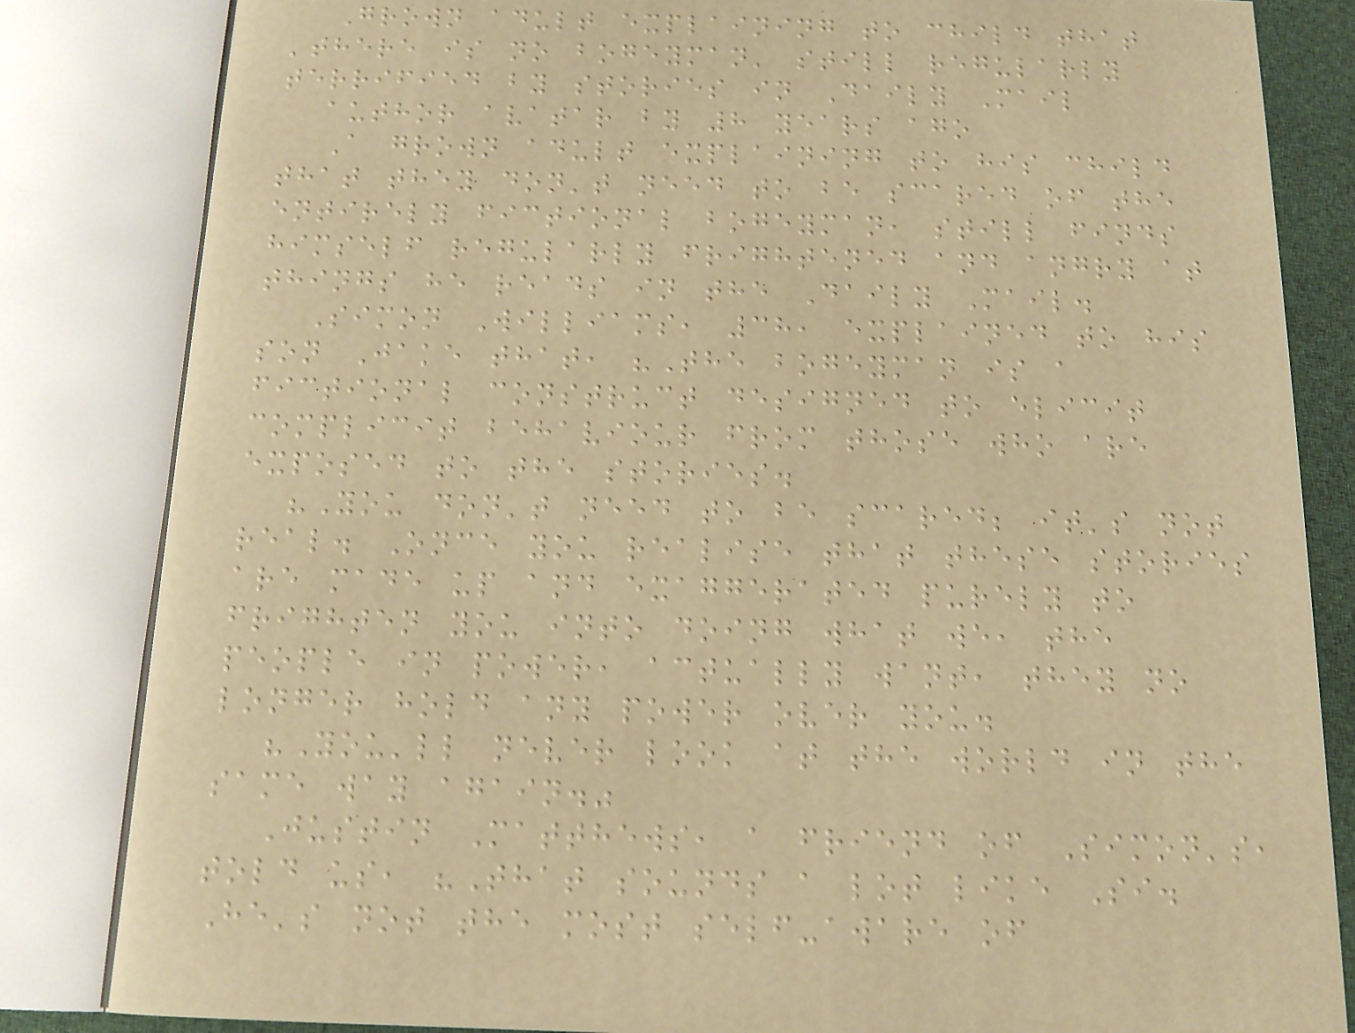Grown adult explaining to child that
'there is no bogeyman' still regularly
terrified by stories in Daily Mail
author avatar by 8 years ago
A grown adult explaining to his child
that they don't need to be scared of the
entirely fictional bogeyman, still finds
himself regularly frightened and angry at
things he reads in the Daily Mail.
Simon Williams, 38, explained to his
son Jake that, "The bogeyman is a
fictional construct designed to elicit
complicit behaviour from those who are
exposed to the stories.
"You don't need to be scared; it's not
real. Once you realise that these stories
are made up and exaggerated purely to
frighten you into doing what we, the
people in power, actually want, they no
longer hold any power over you.
"You'll never look at the world in the
same way again."
Justin Matthews, a friend of Simon's,
told us, "That sounds a lot like Si.
He's not the most self-aware of
